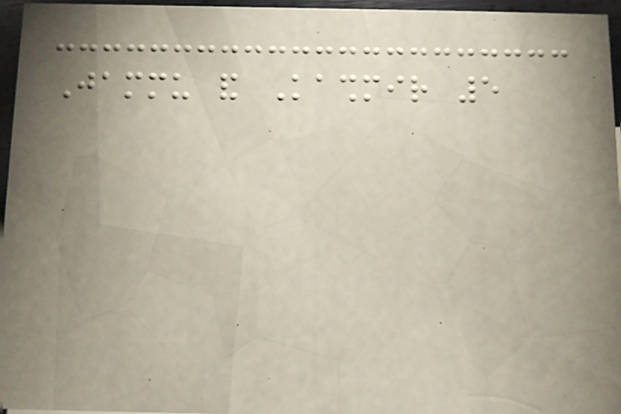Jammu and Kashmir 5
